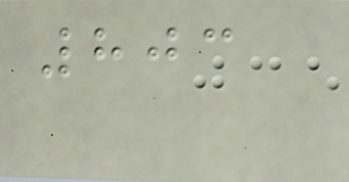803
